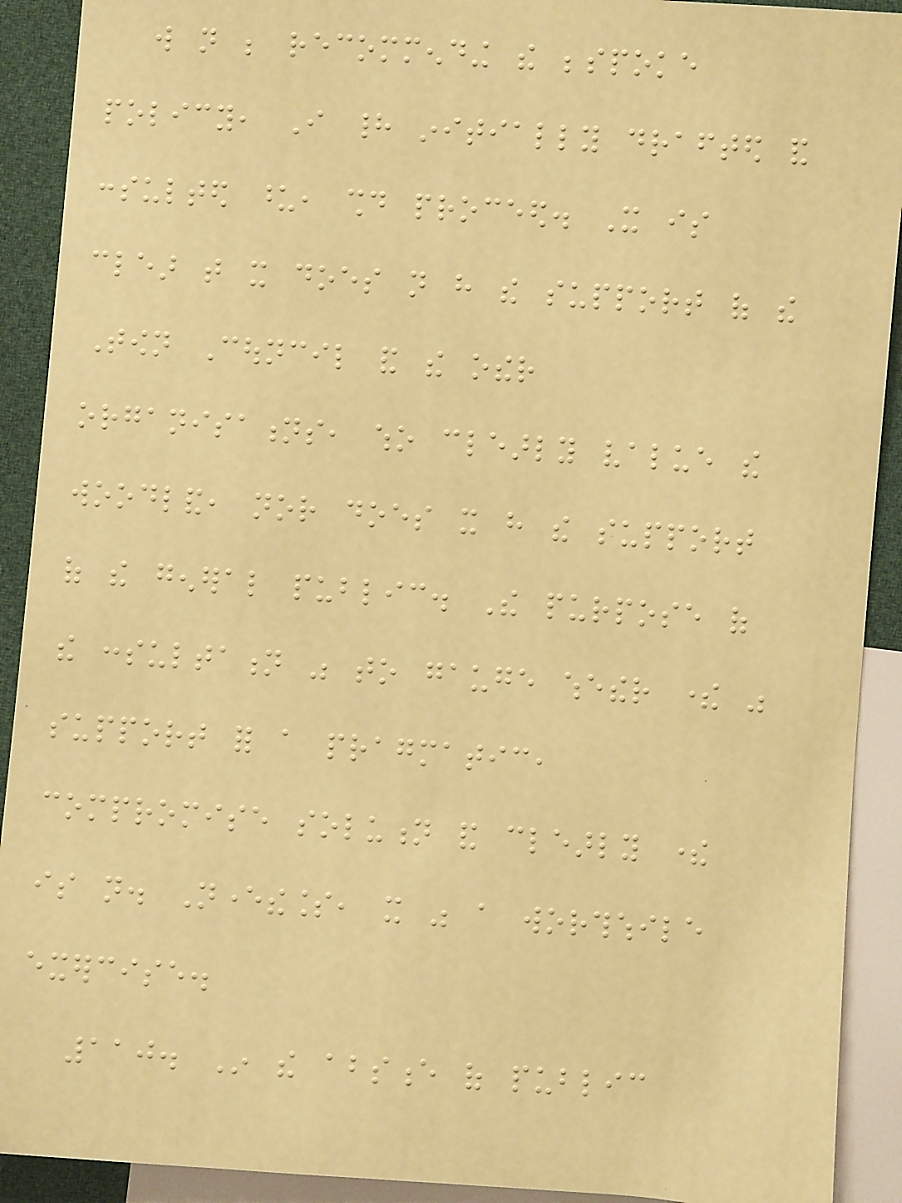will not be recommending the bespoke
policy, I had initially drafted and
consulted upon, should proceed. It is
clear that it does not have the support of the
Town Council and the other
organisations, who clearly value the
woodland, nor does it have the support
of the general public. The purpose of
the consultation was to gauge whether there was
support for a pragmatic,
compromise solution and clearly there
is not. Nevertheless, it was a worthwhile
exercise.
110. In the absence of public
